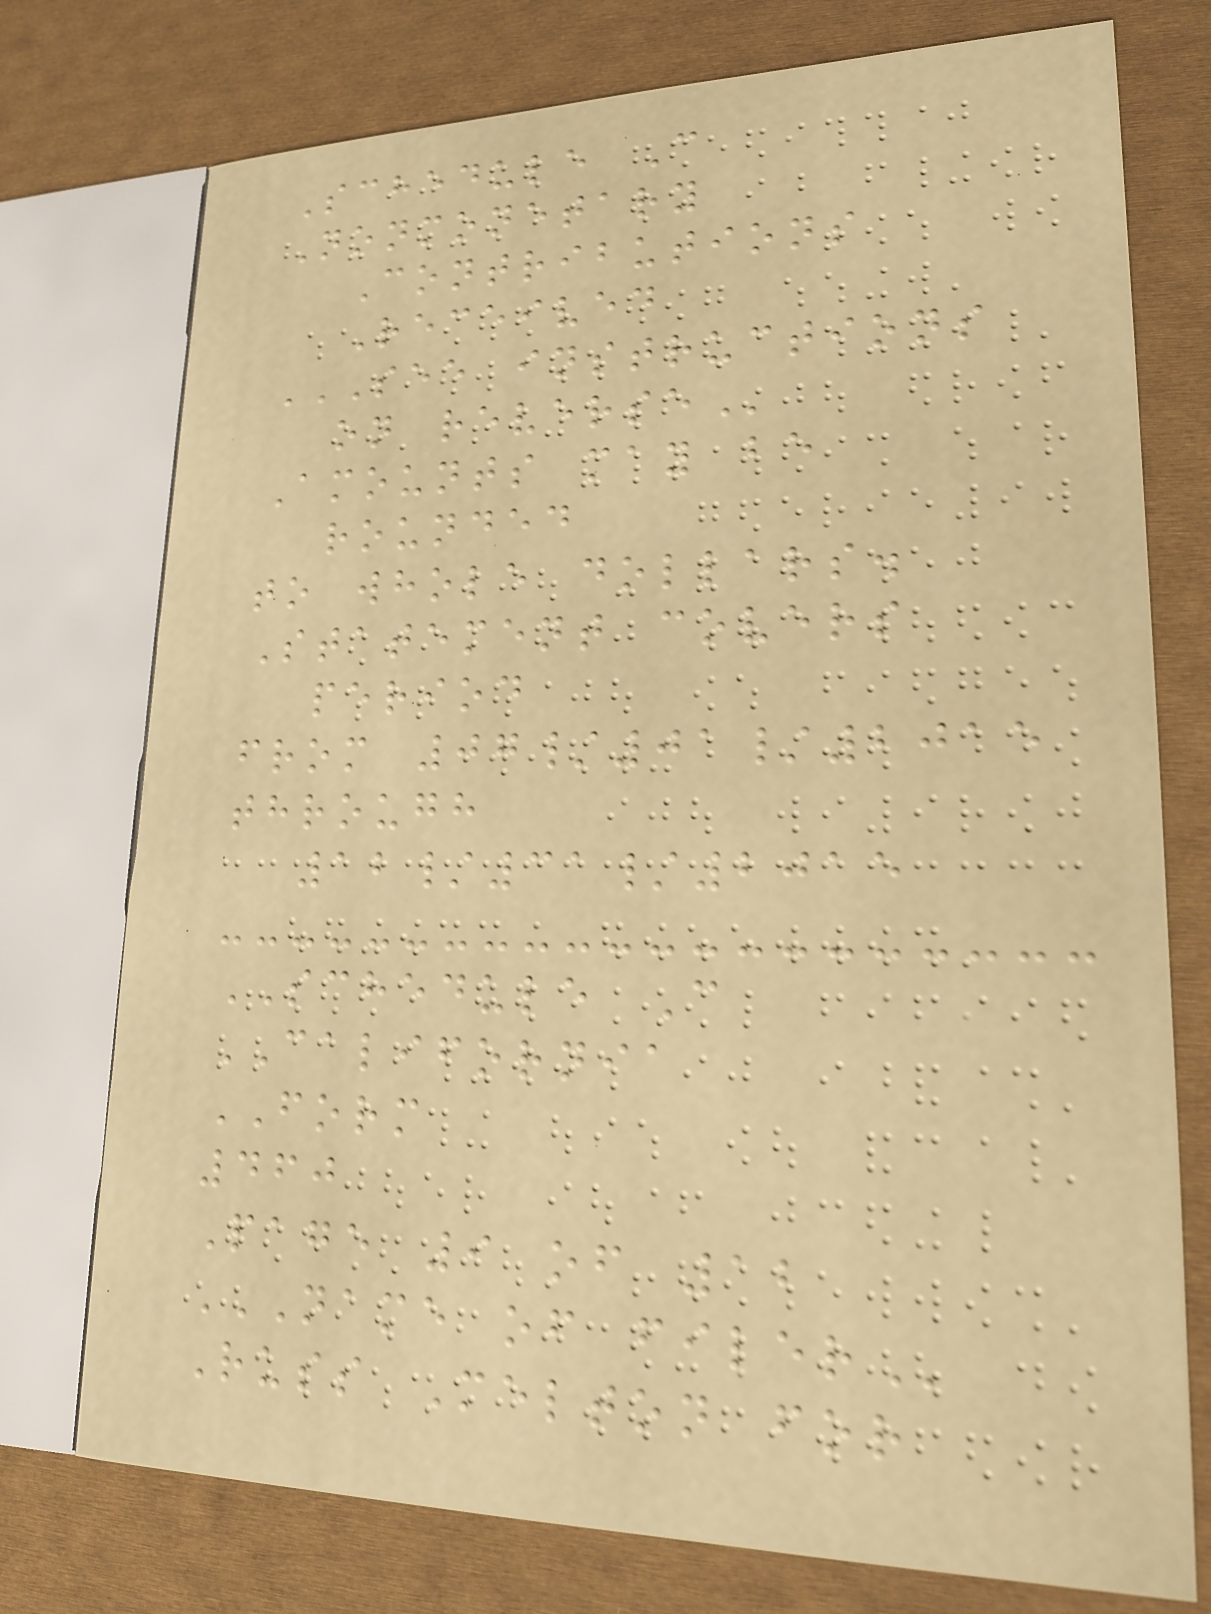Schedule C
Nonmonetary
Contributions
Received
SEE INSTRUCTIONS
ON REVERSE
Amounts may be
rounded
to whole dollars.
Statement covers
period
from 07/01/2015
through
12/31/2015
SCHEDULE C
CALIFORNIA
FORM
460
Page 9 of 12
NAME OF FILER
Russ Melton for
